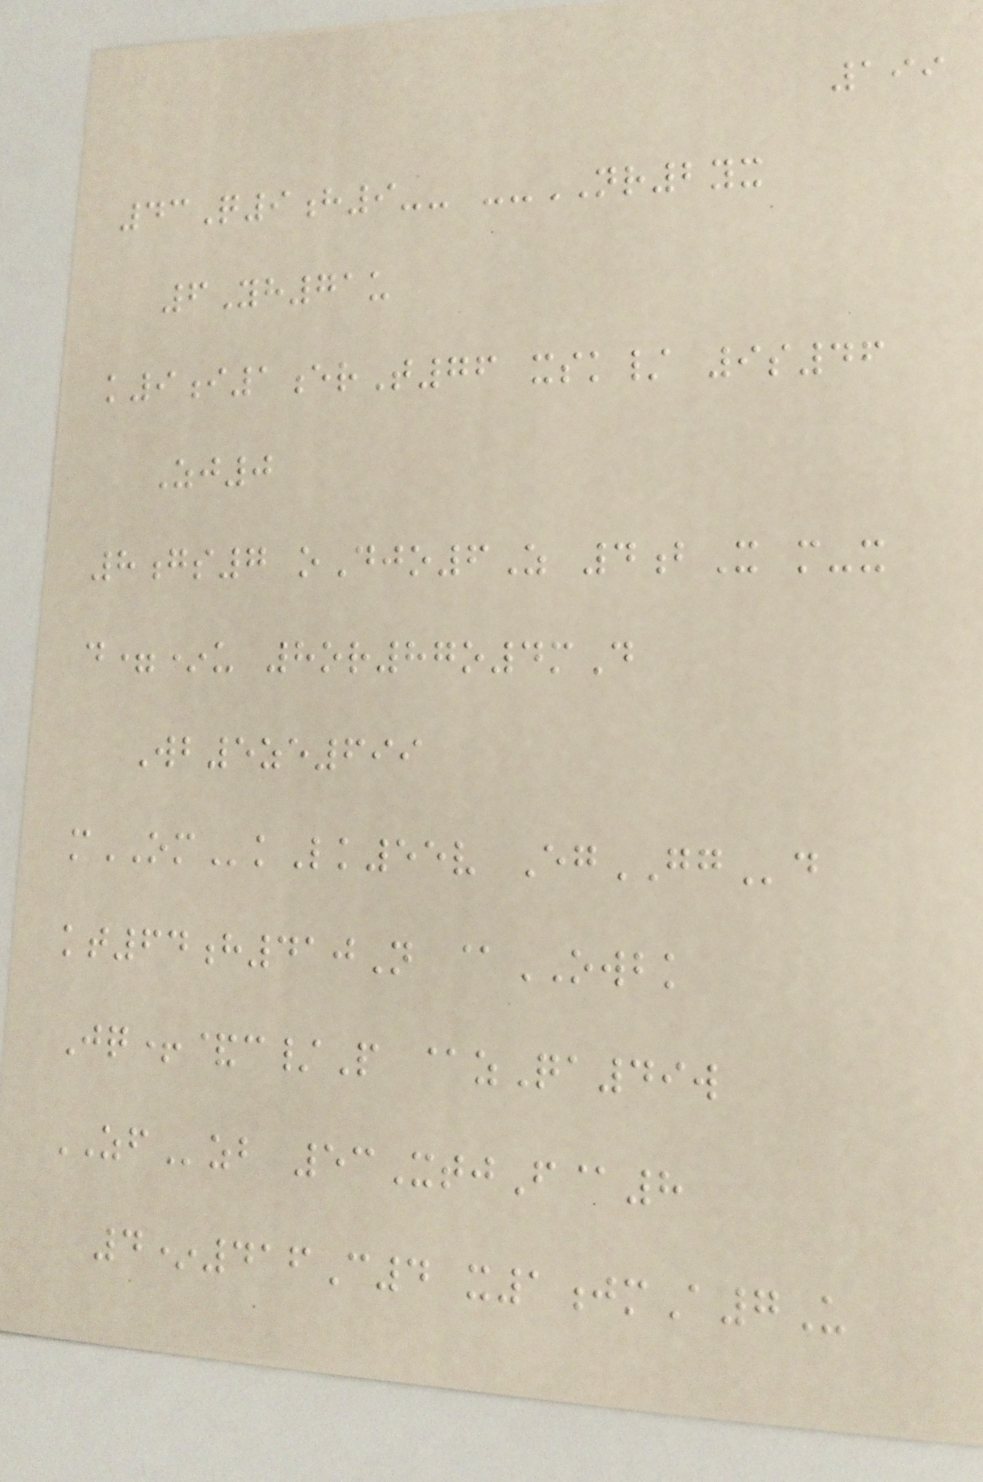199
43Q9h9-- --NR2yx
6Yh71u
k9i1erT76 xsk/ 9s46
Zj0
8gs7 oDjo6Z 4bX m-x
d=*u 8or87o4mD
Wb5ze699
mOMkLk55v EgGGd
kt64h410N @OWBK
Jq+&c/P @zQa49w
ZFzb 53XtjF@8
4*416C4 x1jmA7U
